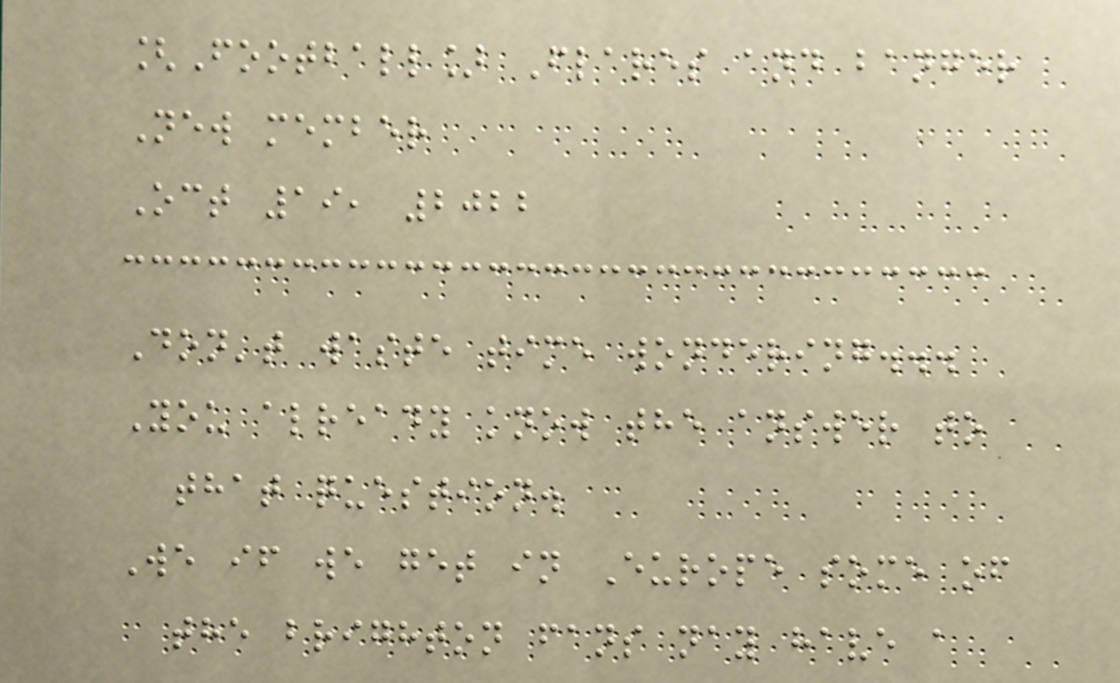[Football] Flares and banger
New member
Oct 19, 2022
Don't waste time wondering...
You already know the answer to
that question.
We if we get in Europe some of
the brighton fans nay have a
